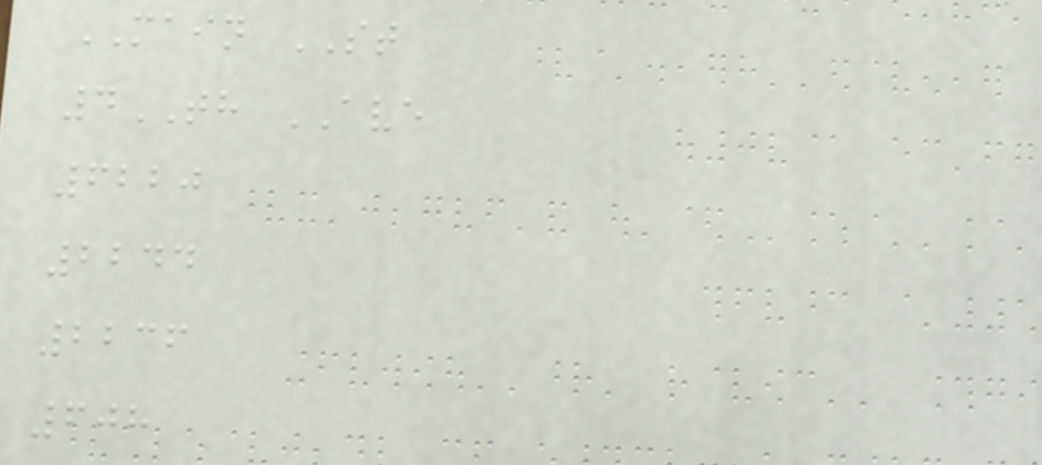MAIN ST
4TH AVE
6220
2244
2236
608
